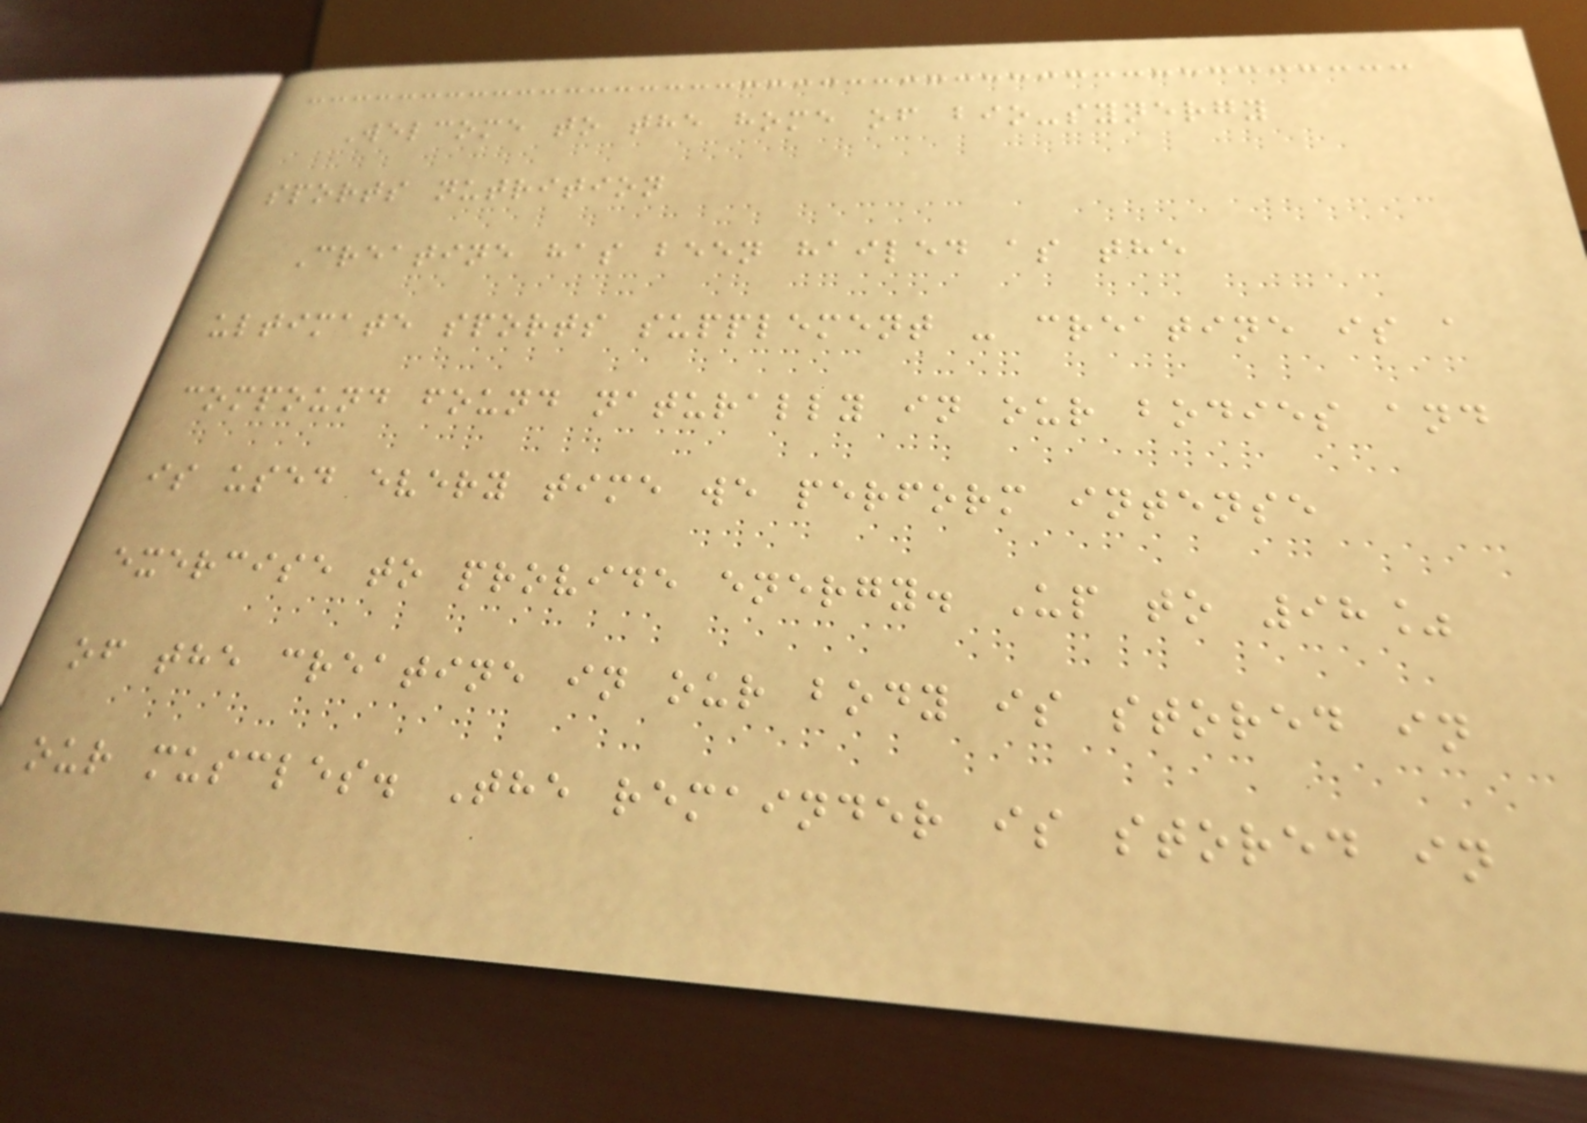Welcome to the home of bio-synergy
sports nutrition
Creatine has been hailed as the
ultimate sports supplement - creatine is a
compound found naturally in our bodies and
is used every time we perform intense
exercise to provide energy. Up to 98%
of the creatine in our body is stored in
our muscles. The remainder is stored in
